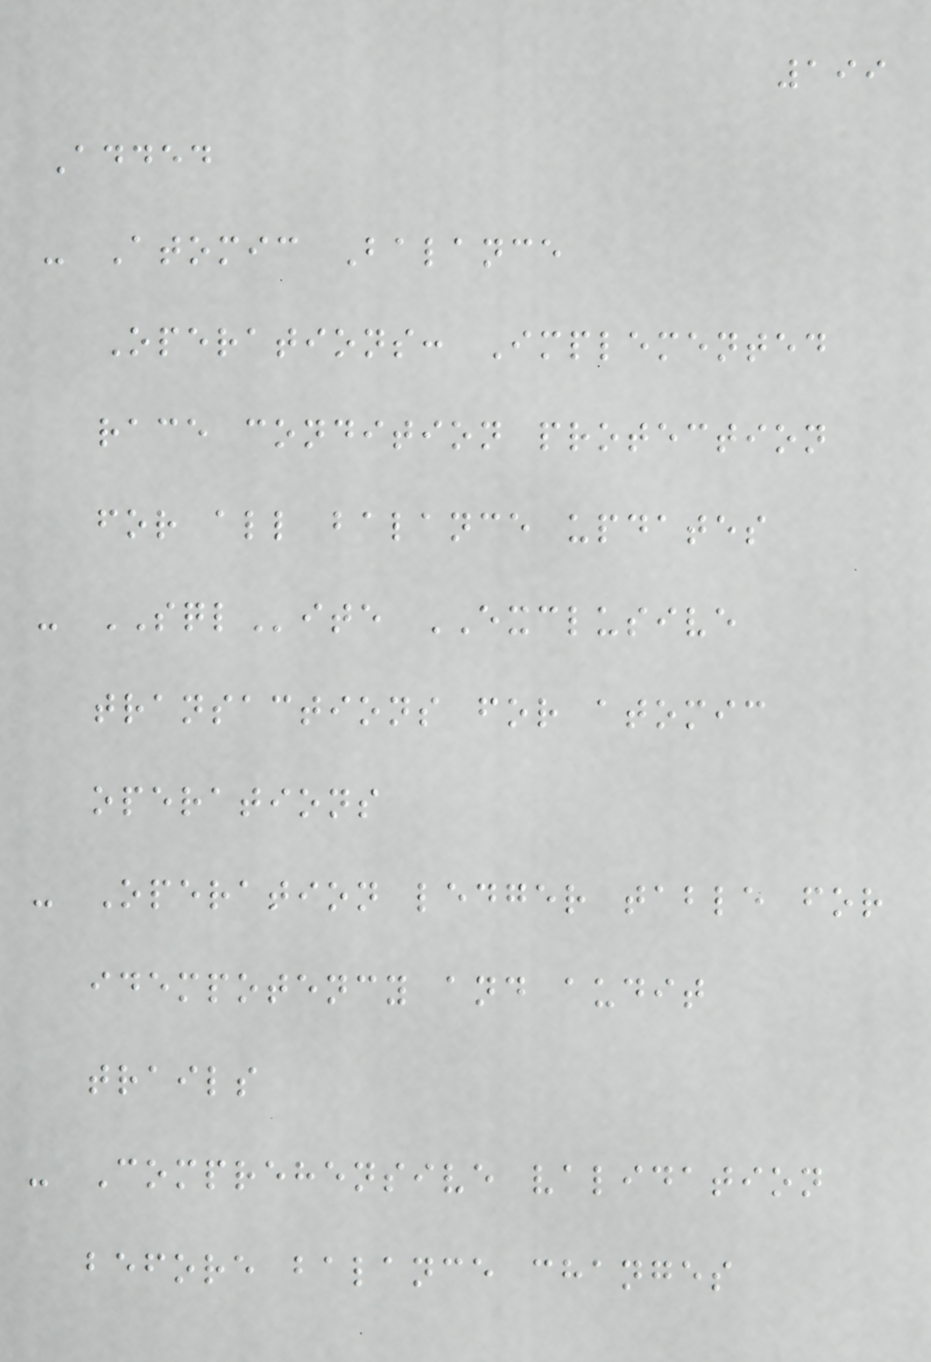199
Added
- Atomic Balance
Operations: Implemented
race condition protection
for all balance updates
- SQLite EXCLUSIVE
transactions for atomic
operations
- Operation ledger table for
idempotency and audit
trails
- Comprehensive validation
before balance changes
